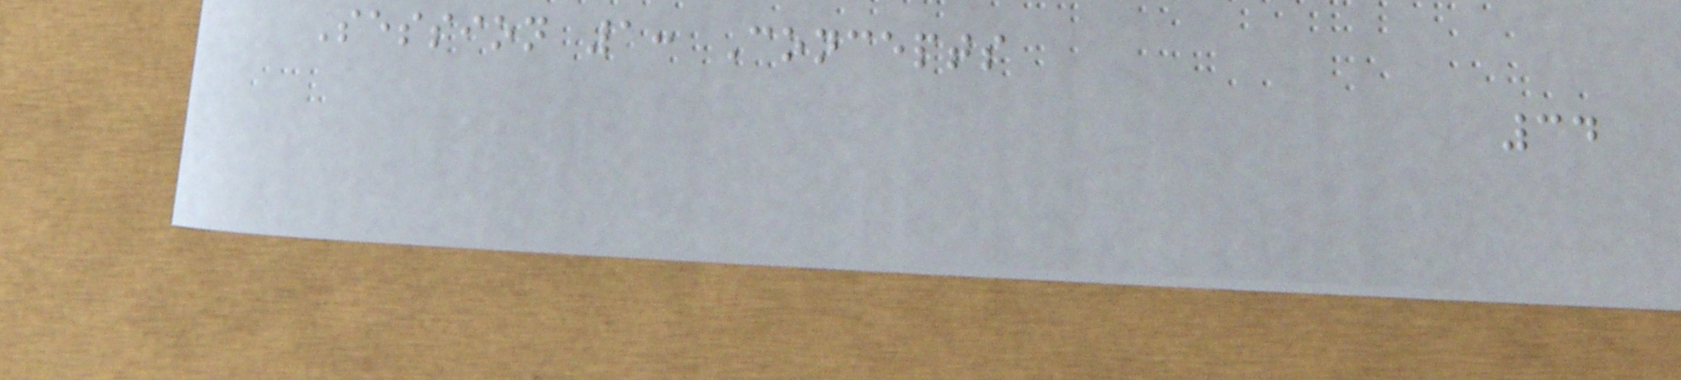Session 1: Concepts
34
